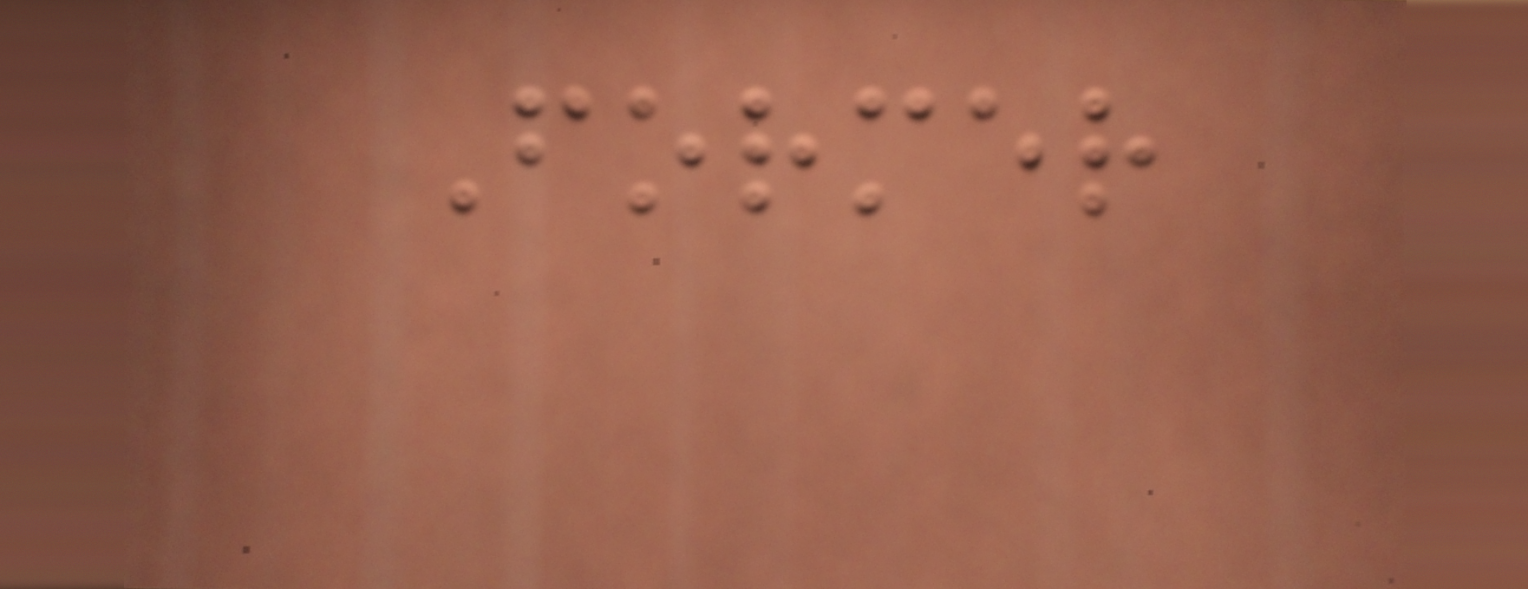Former
